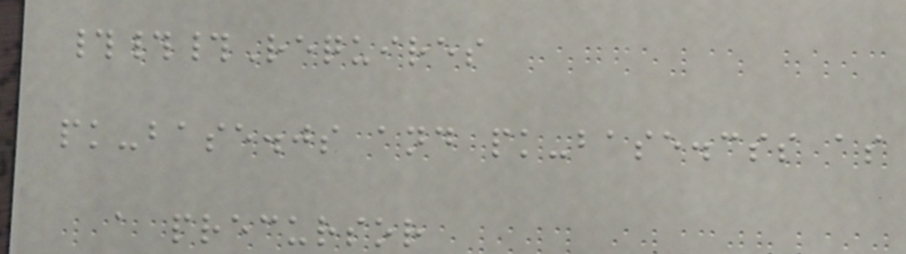###Requires
pk-base.js and pk-base.css as
a precursor
